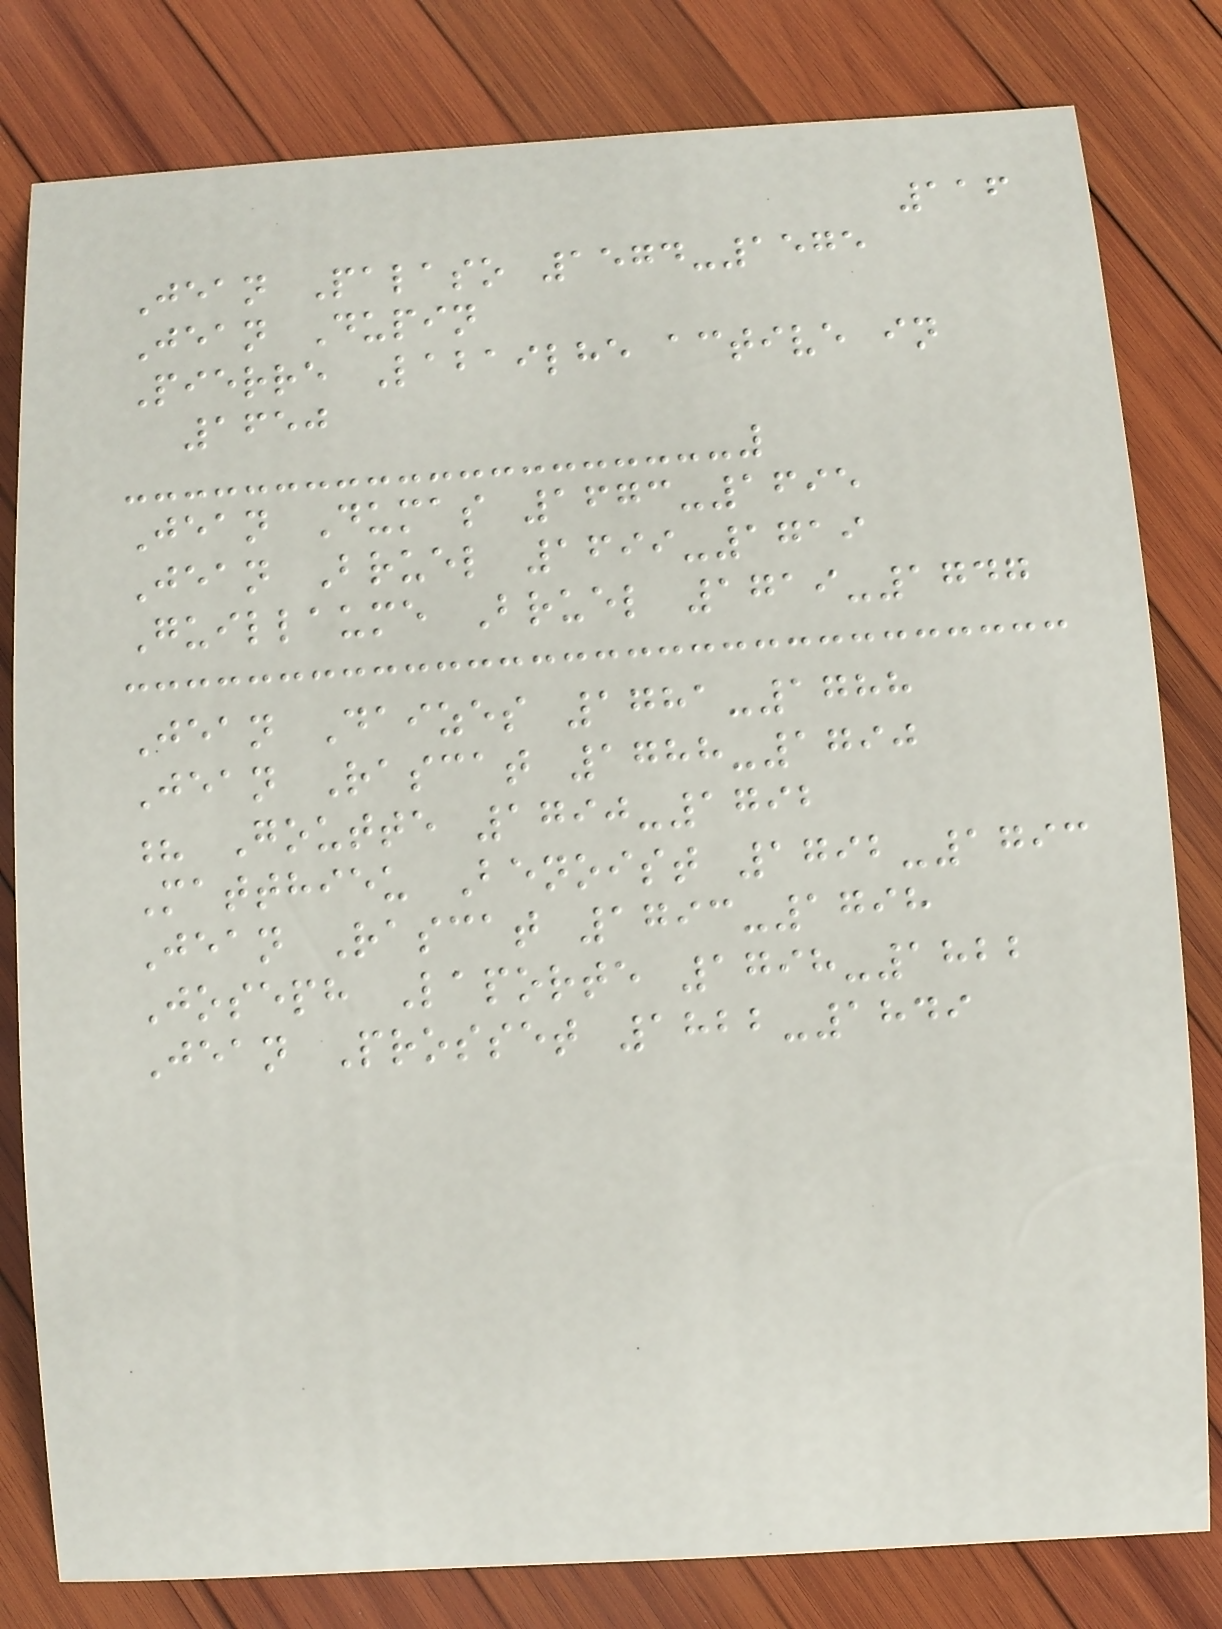116
Jean Palaso 1574-1575
Jean Dupin
Pierre Labailhe active in
1650
Jean Dumas 1673-1695
Jean Bruel 1699-1719
Guillaume Bruel 1719-1747
Jean Daizes 1781-1788
Jean Rascat 1788-1790
? Goutte 1790-1792
Matthieu Benoist 1792-1793
Jean Rascat 1793-1798
Joseph Laporte 1798-1822
Jean Prosset 1822-1849
